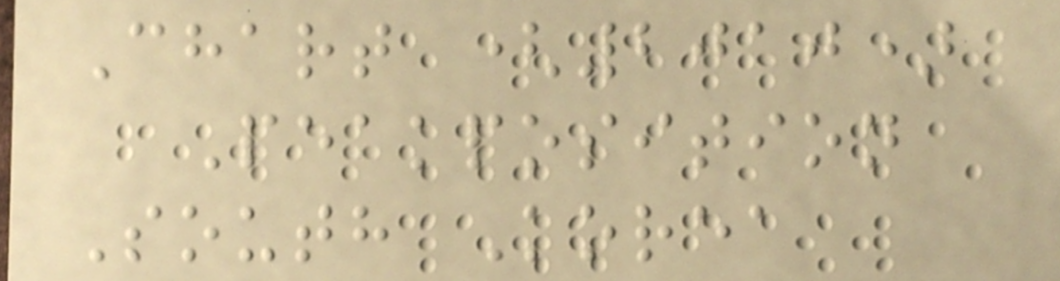Chart (2010)
Peakposition
South Korea
